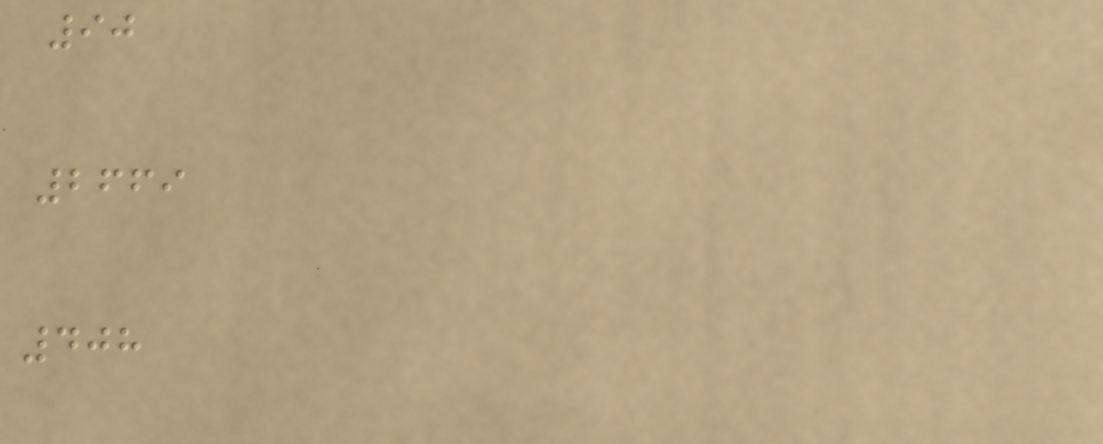90
2669
408
